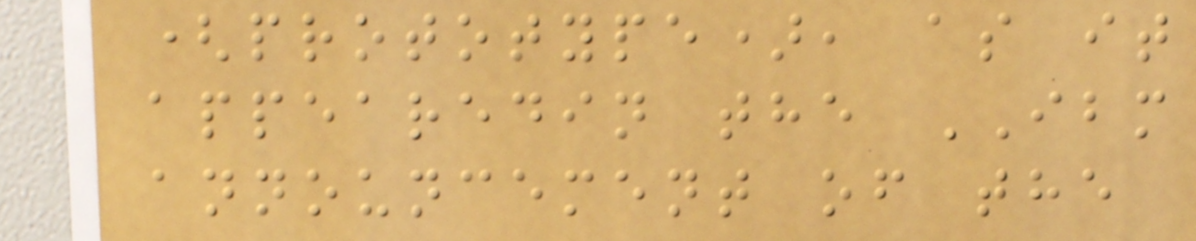(prototype), as it
appearedin the IBM
announcement of the
